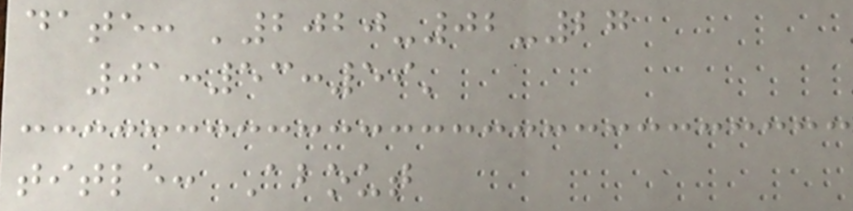date: '2020-02-27
01:53:59'
title: About
